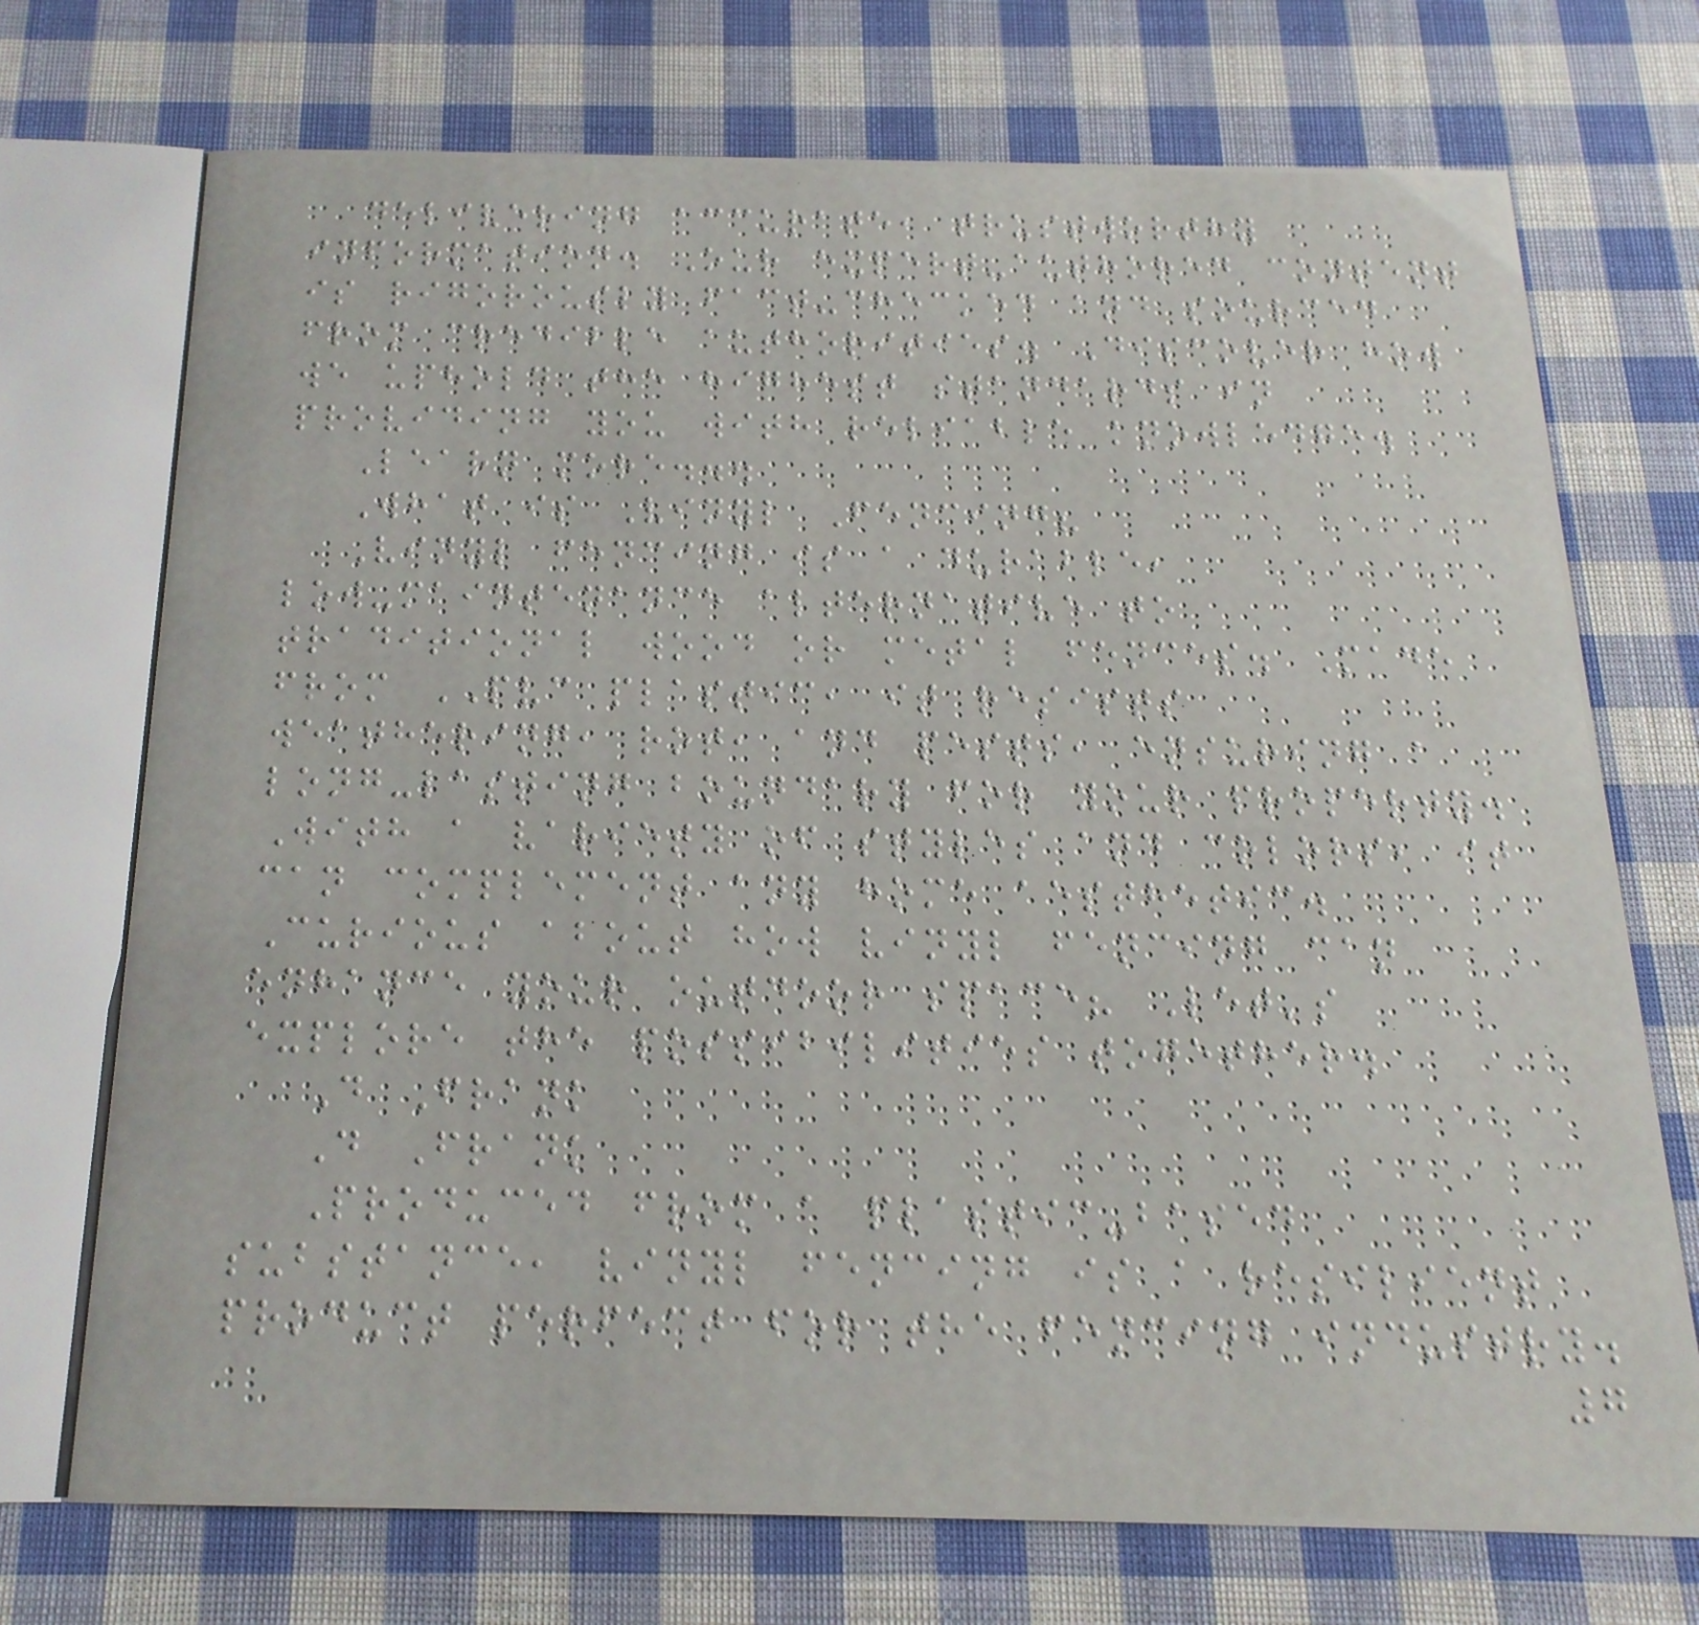delivering accurate, trustworthy
information. Our expert-authored content
is rigorously fact-checked and sourced
from credible authorities. Discover how
we uphold the highest standards in
providing you with reliable knowledge.
Learn more...
What is Vinyl Fencing?
Vinyl fencing is a durable,
low-maintenance alternative to
traditional wood or metal fences. Made
from PVC plastic, it resists
weathering, rot, and pests, ensuring a
long-lasting boundary for your property.
With a variety of styles and colors, it
can complement any home aesthetic.
Curious about how vinyl fencing can
enhance your outdoor space? Let's
explore the possibilities together.
D Frank
D Frank
Produced from a plastic-based
substance, vinyl fencing is a resilient
product perfect for the fencing industry.
7
